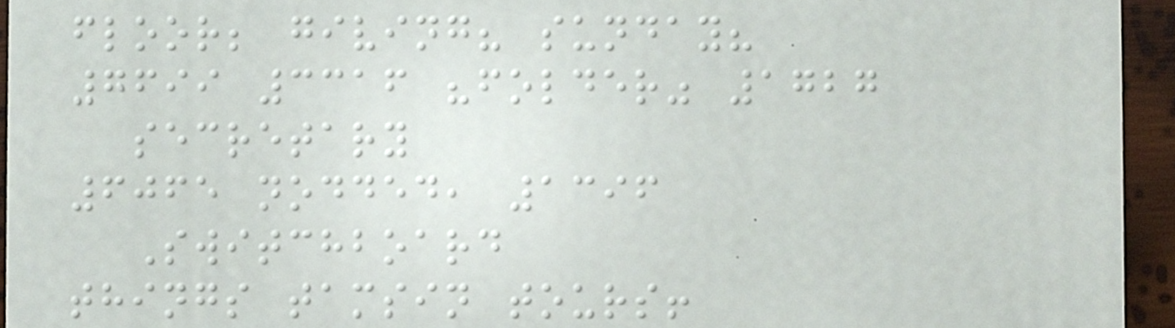floor; giving? sunday?
7699 3316 "folder" 1727
secretary
6065 nodded, 1396
Switchboard
things tamsin tours!
